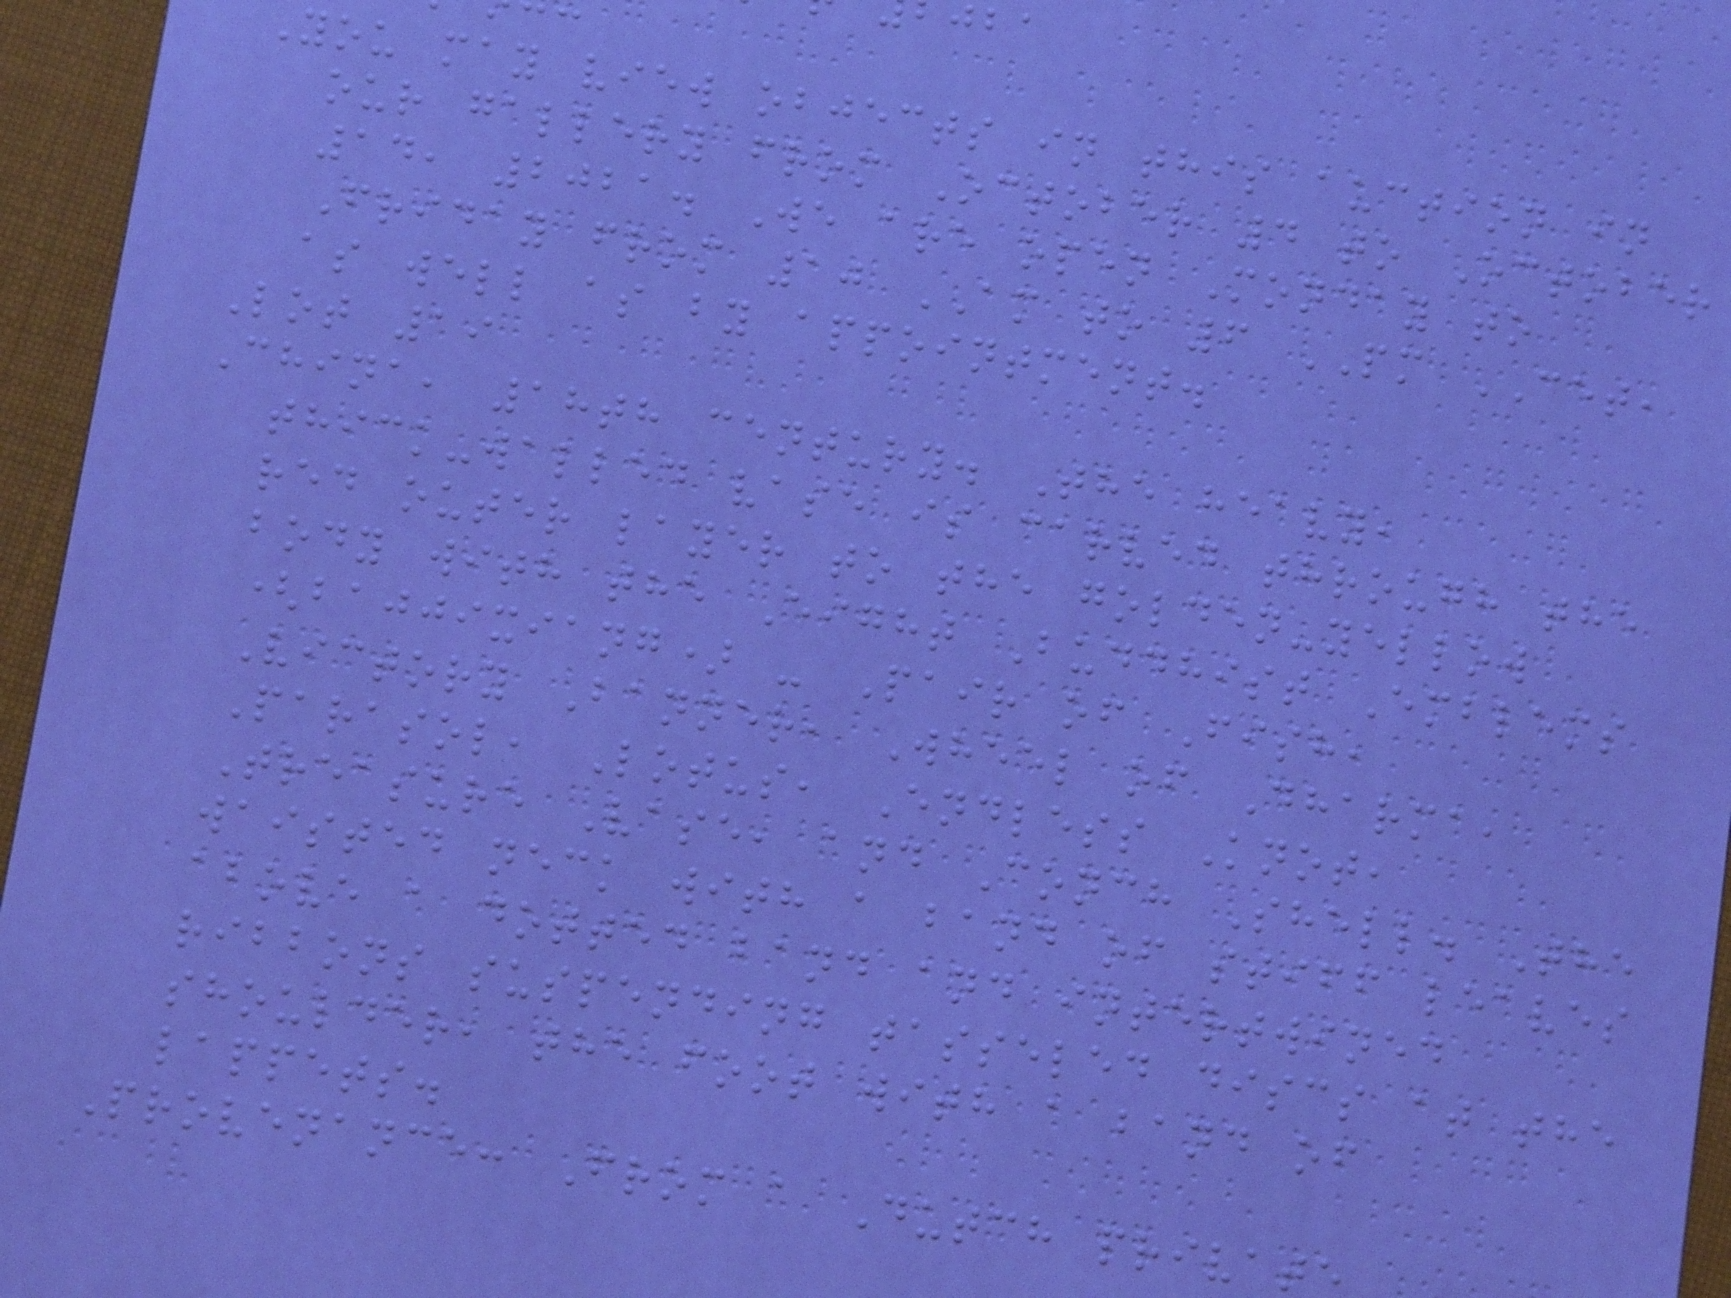You may view objects in this auction in
our gallery from October 4 to October
14, 2021. We are open Monday to
Friday from 10 AM to 6 PM CET,
as well as by appointment.
Lot 19
China, 18th century. The heavy,
thick-walled vase is carved through the
red outer layer to the golden-yellow
body with the Eight Buddhist Emblems
(bajjixiang) - Pair of Fish,
Victory Banner, Wheel of Dharma,
Parasol, Lotus, Endless Knot,
Treasure Vase, and Conch Shell. The
waisted neck with a band of stiff leaves
above a dotted band and intertwined
ribbons suspending tasseled discs at the
shoulder, the foot with a band of
lappets.
Provenance: From a Dutch privat
